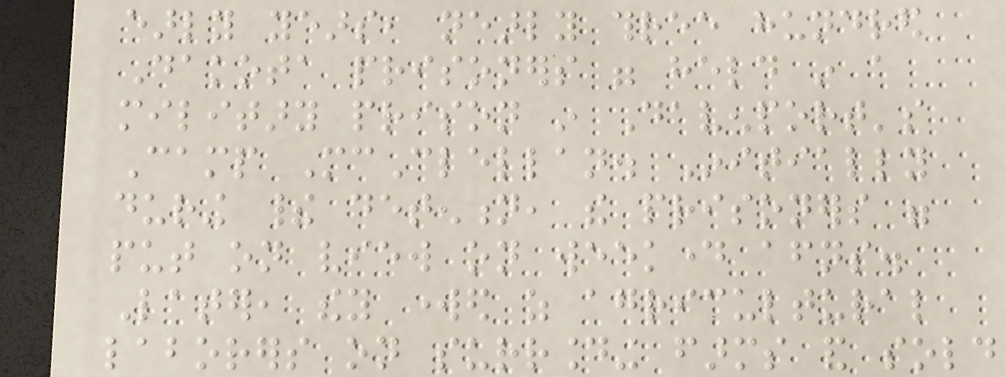early years, nearly three hundred
Dakota prisoners were held in a
military prison in Davenport's
Camp McClellan. Initially
during their detention, the prisoners were
put on view on weekday afternoons.
Later, they worked as agricultural
laborers on surrounding farms and sold
